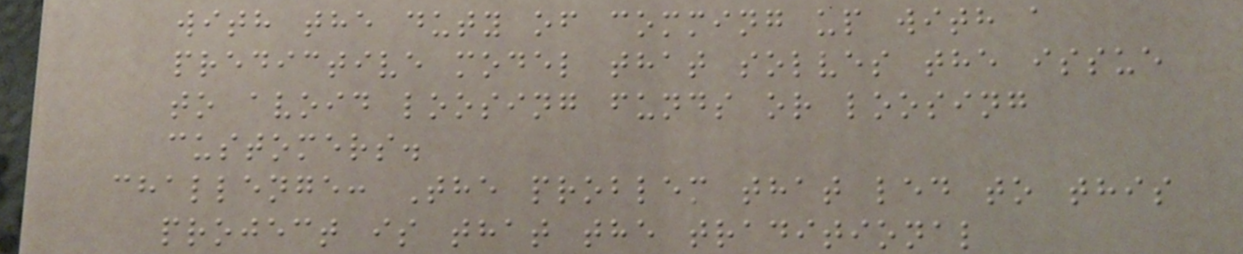with the duty of comming up with a
predictive model that solves the issue
to avoid loosing funds or loosing
customers.
challenge: The problem that led to this
project is that the traditional
